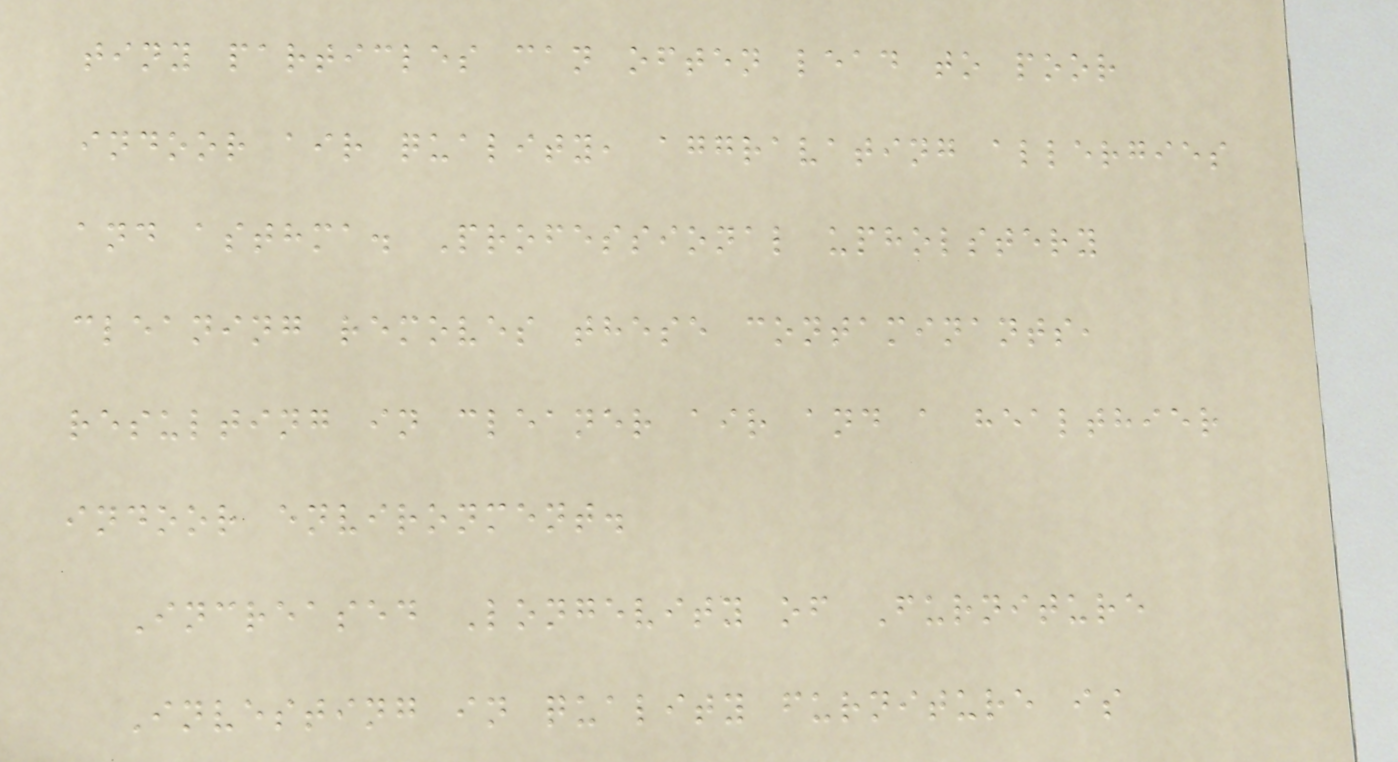tiny particles can often lead to poor
indoor air quality, aggravating allergies
and asthma. Professional upholstery
cleaning removes these contaminants,
resulting in cleaner air and a healthier
indoor environment.
Increased Longevity of Furniture
Investing in quality furniture is
